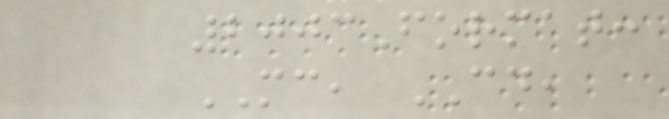2003Format:
MC, CD,
